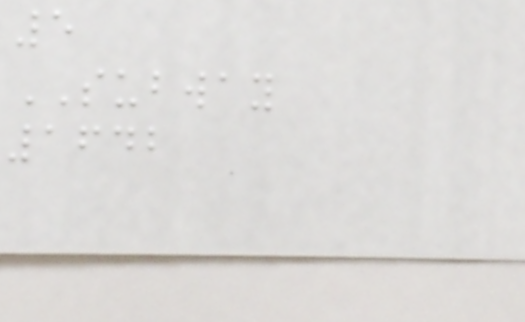5
SUBWAY
1642
